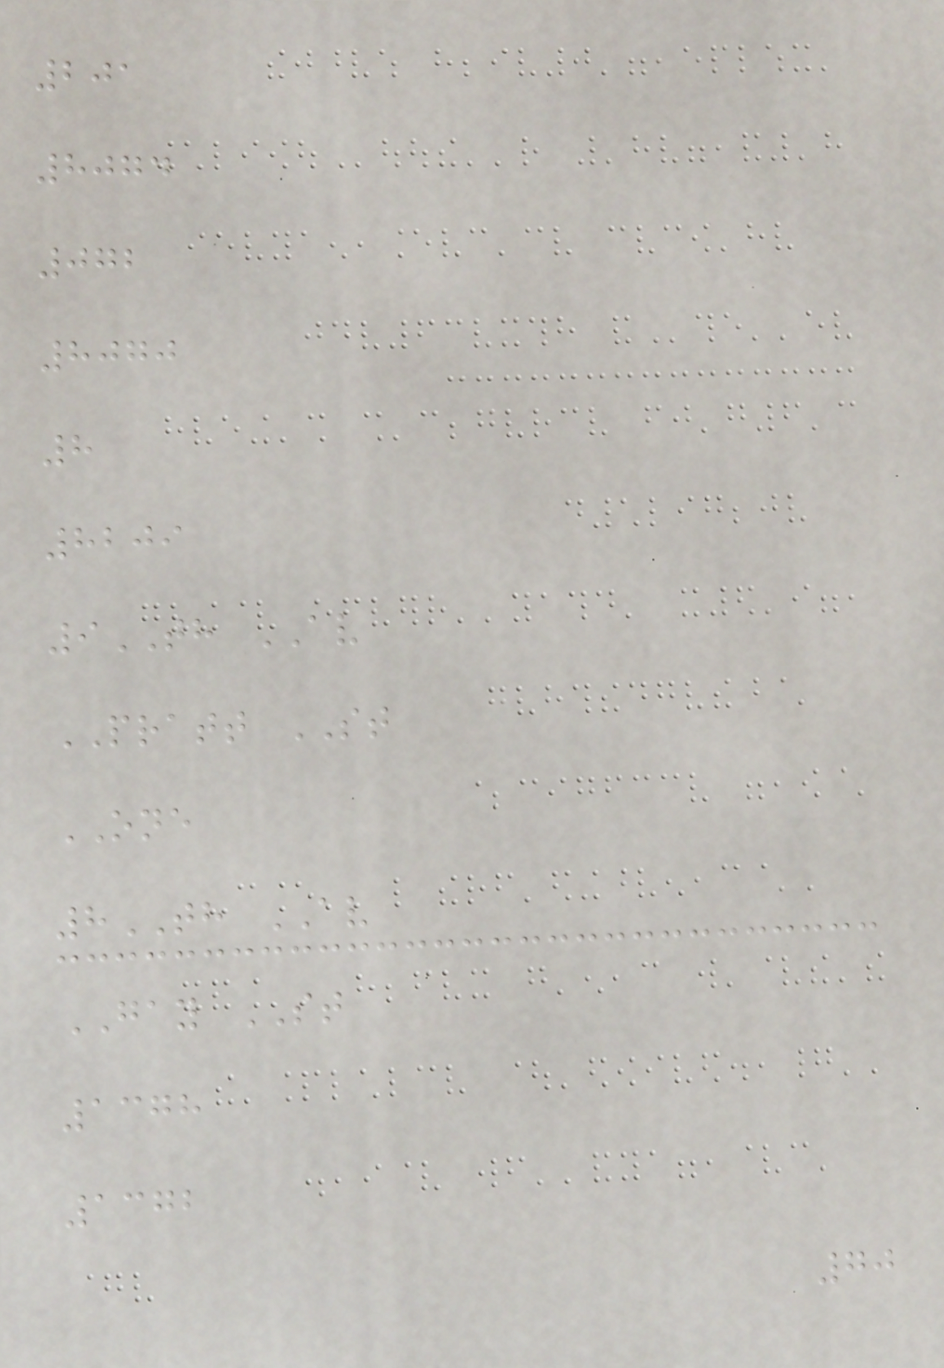201
8074
072
8070
8
8209
9TH AV
PRATT ST
ONE
8TH AV
GAY ST
1378
1372
70
